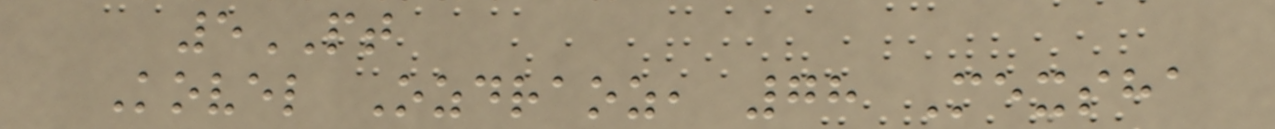5PT
Kovel Ozdraoz, 78 Mexsha
